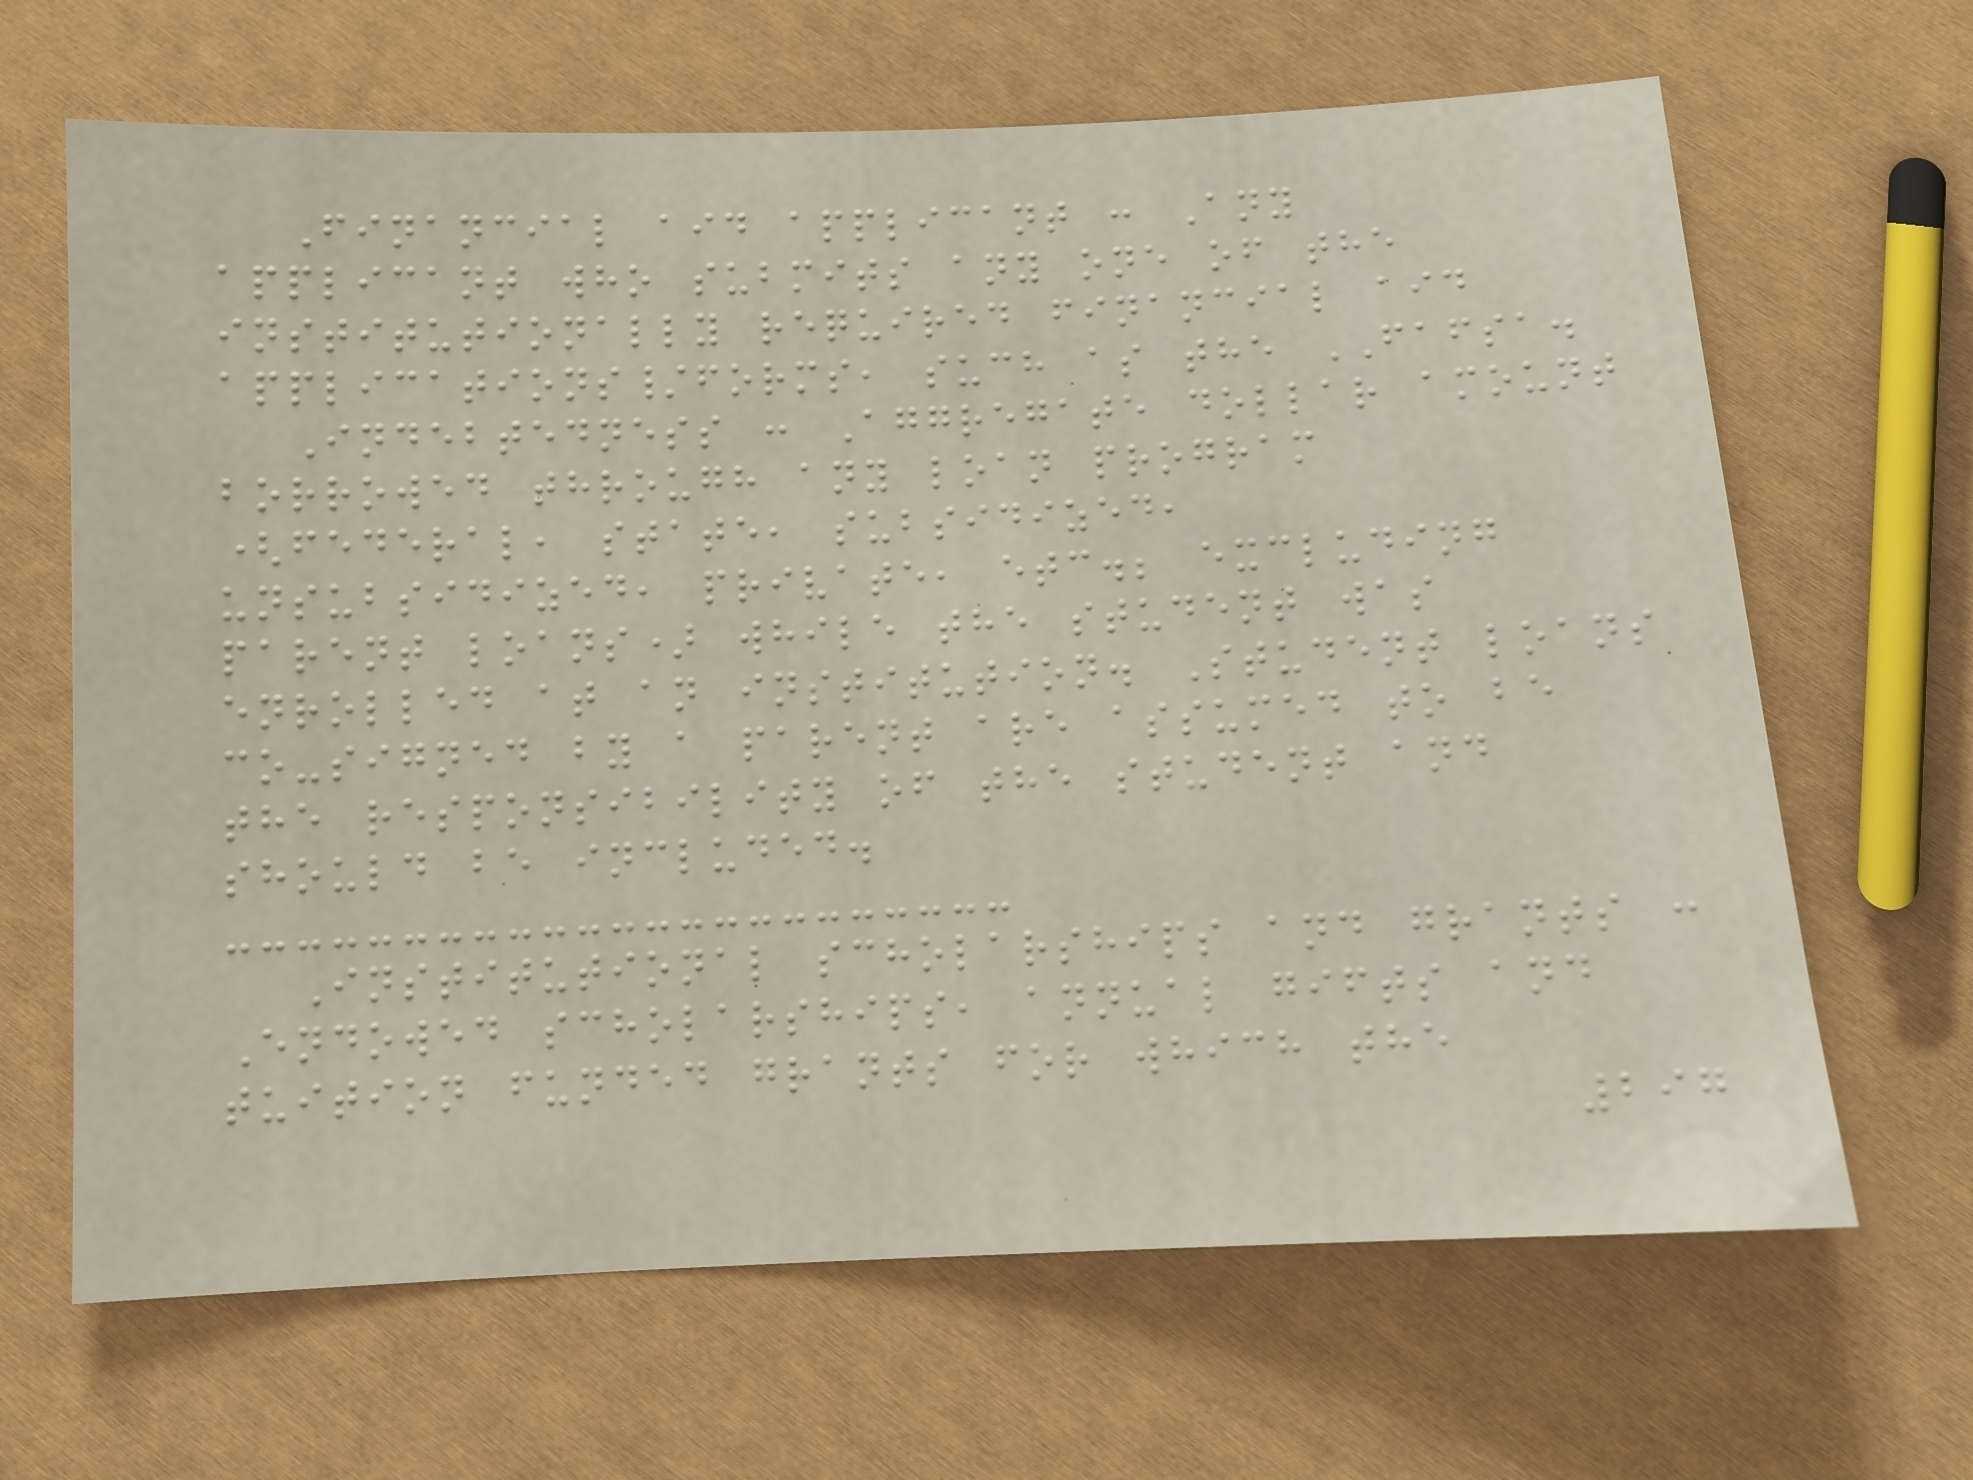Financial aid applicant : Any
applicant who submits any one of the
institutionally required financial aid
applications/forms, such as the FAFSA.
Indebtedness : Aggregate dollar amount
borrowed through any loan program
(federal, state, subsidized,
unsubsidized, private, etc.; excluding
parent loans) while the student was
enrolled at an institution. Student loans
co-signed by a parent are assumed to be
the responsibility of the student and
should be included.
Institutional scholarships and grants :
Endowed scholarships, annual gifts and
tuition funded grants for which the
297
